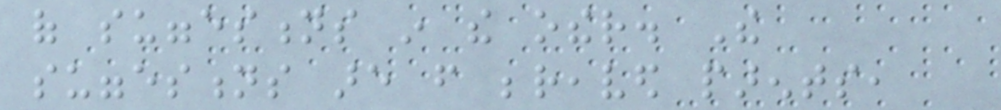of suggestions in the other. The
suggestions are from bereaved parents,
